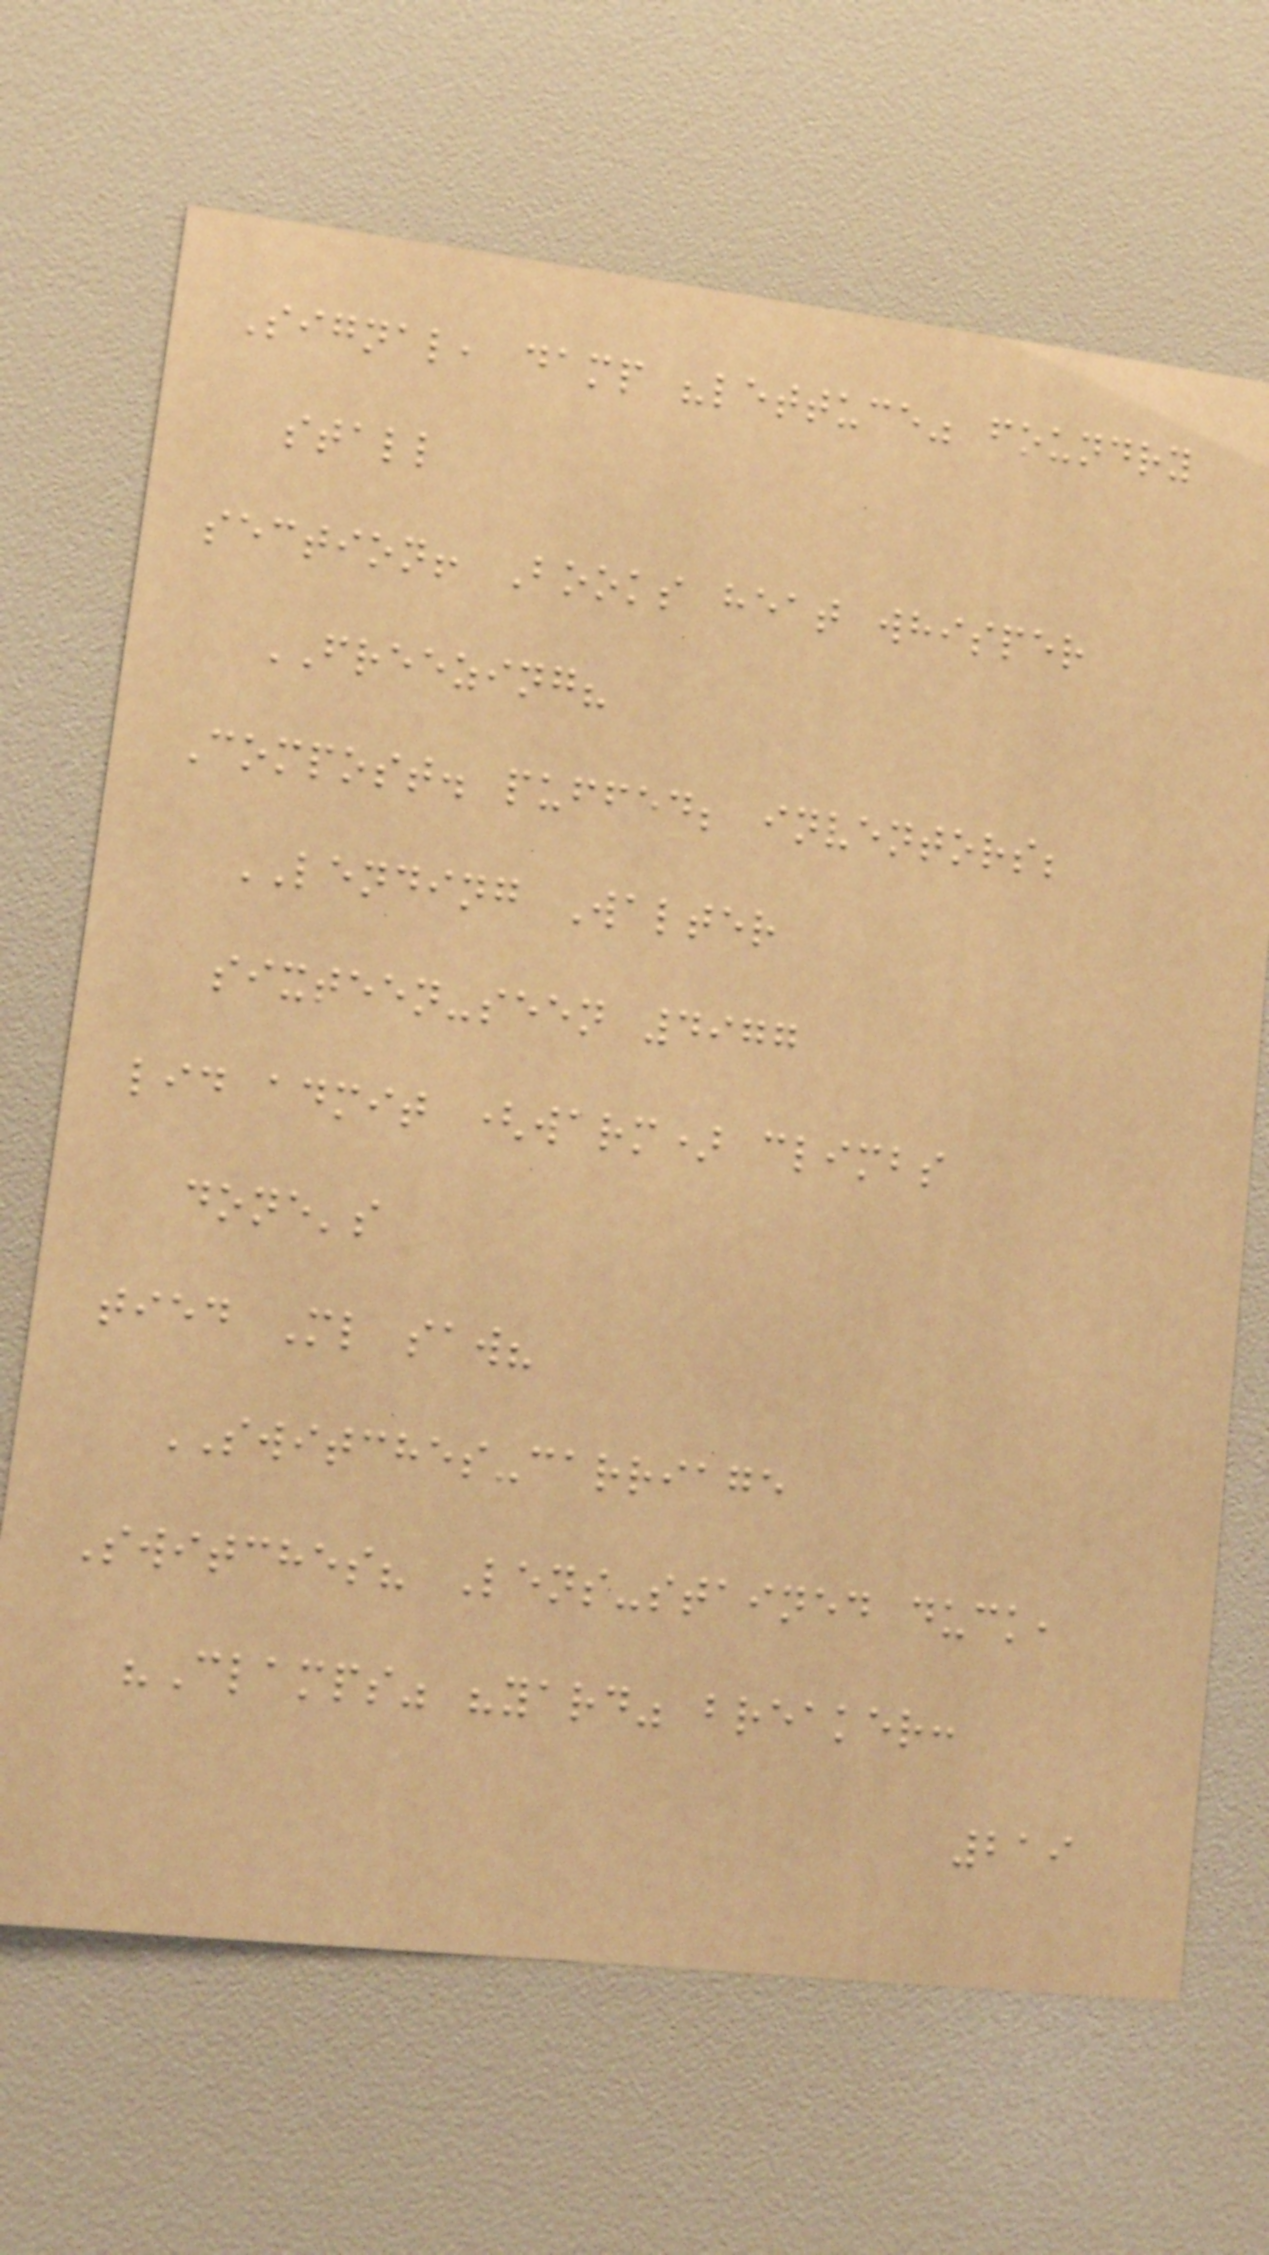Signal, damp "lettuce" foundry
stall
section! Books heat whisper
FREEZING?
Compost. puffed; inventors;
LENDING Walter
sixteen-seen 4977
lid admit (warm) climbs
done's
tied Ml saw?
SWITCHES-carriage
Switches? Lens-stained duck,
"Clamps" "yard" breaker:
219
